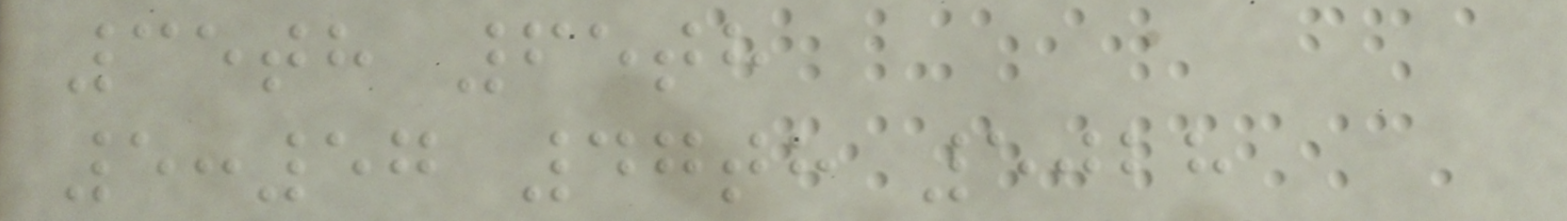35th 65th
5:57 47th 5028
